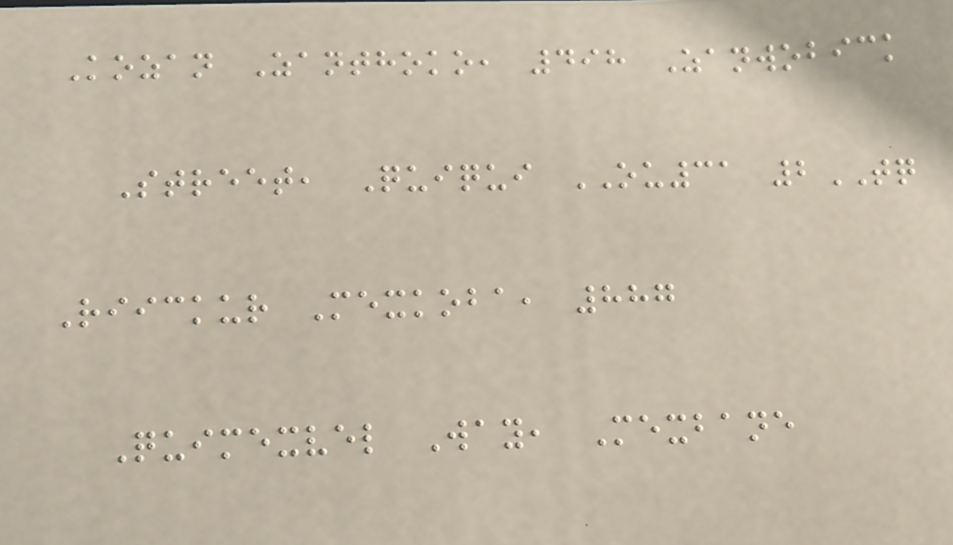Kozan Zanthoko, 498 Zanwobick
Street, Quiqui OU31 2TQ
Riickur Mexkoba, 887
Quimexvel Way, Mexbane
